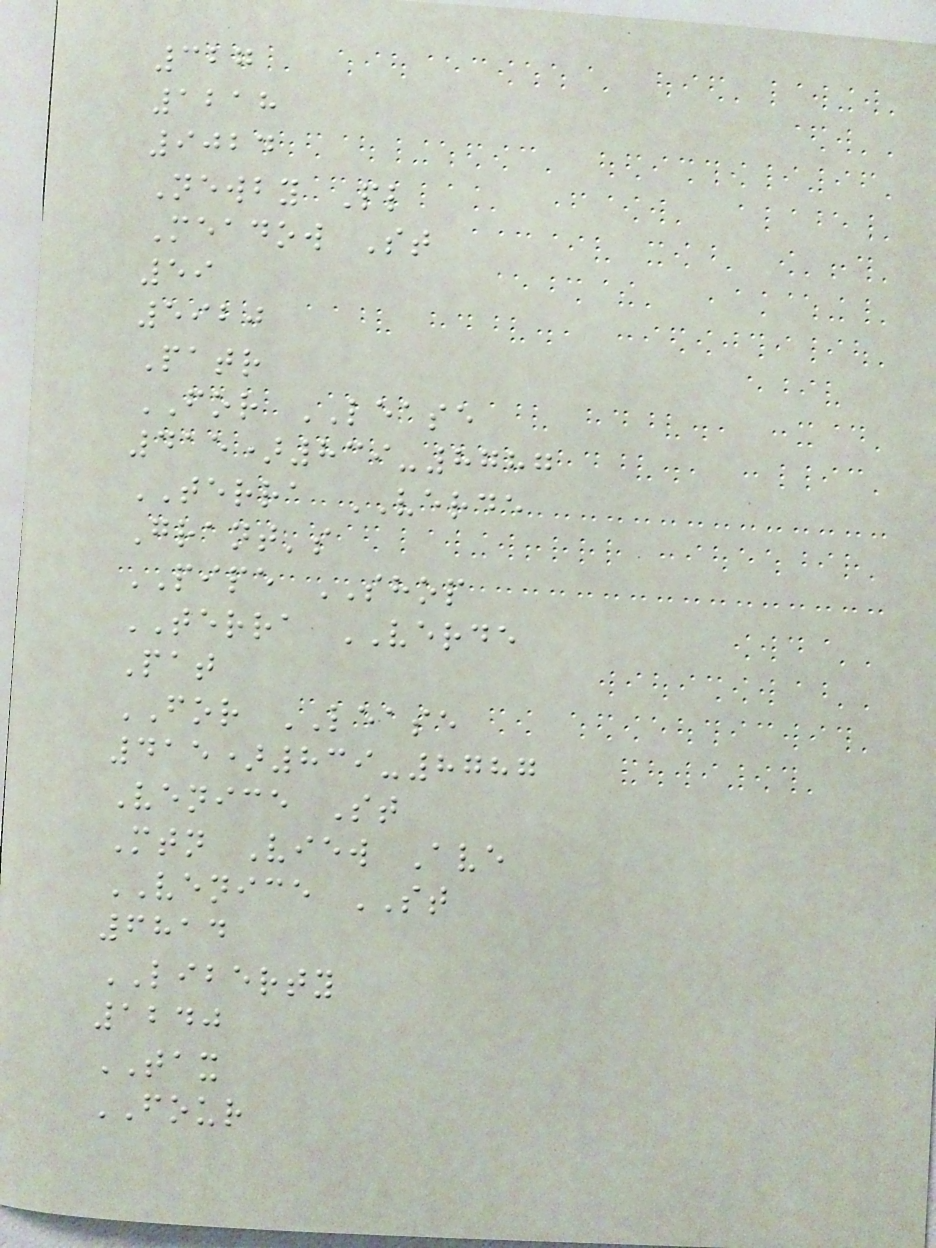327
1218
9024
Newby Pl
Meadow St
59
5920
Patr
FOR LEASE
415)839-8787
TERRA VERDE
Grant's
PIPE SHOP
TERRA VERDE
Pat
FOR LEASE
415)839-8787
Venice St
Mtn View Ave
VENICE ST
6814
LIBERTY
1240
TAX
FOUR
